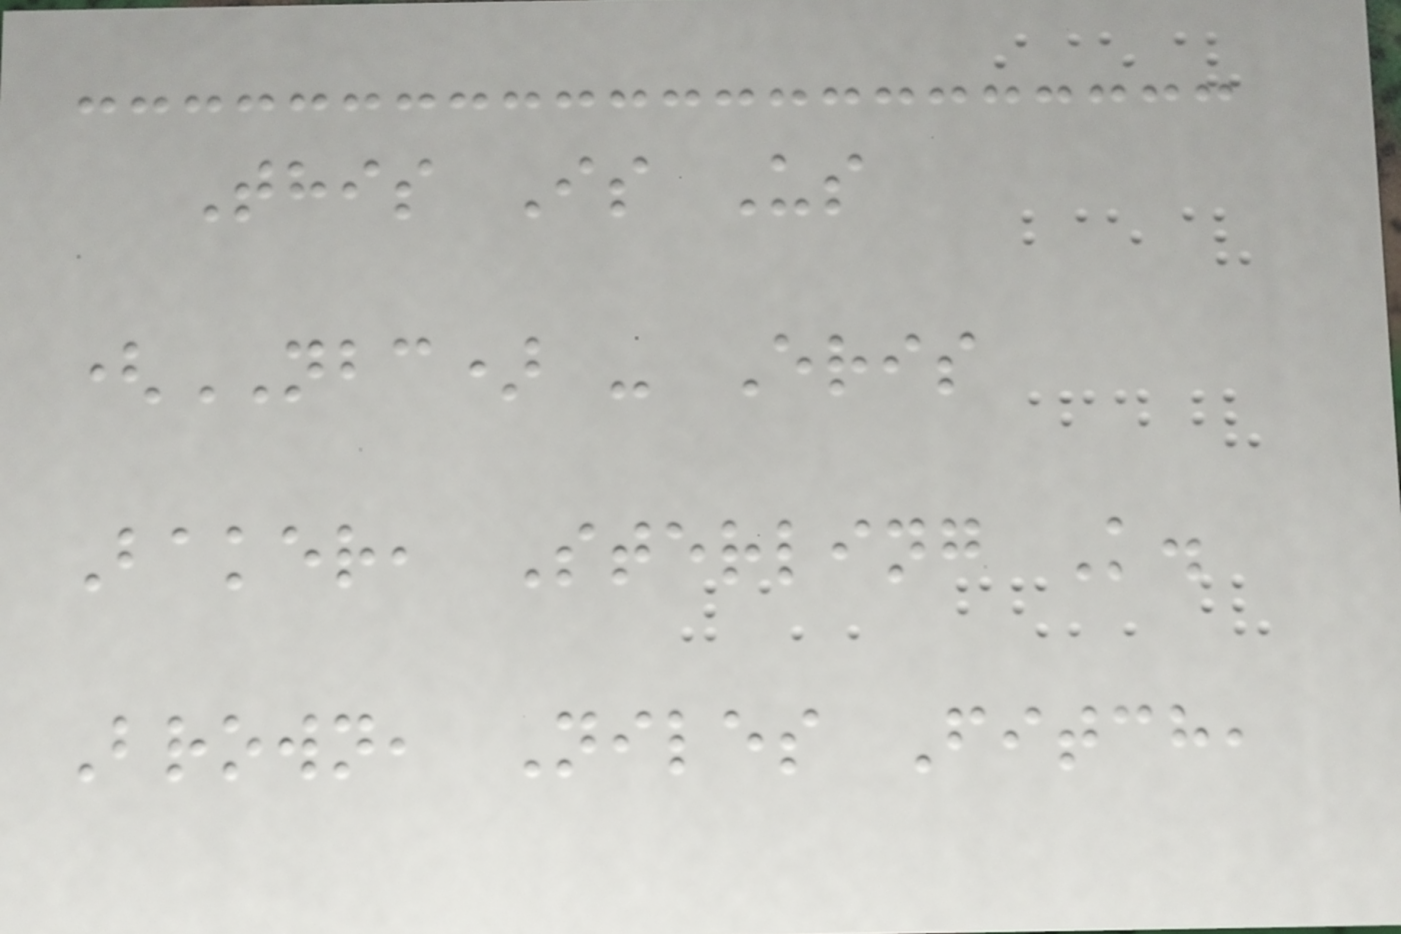This Is Us
(NBC) - Eris
Baker, Sterling K.
Brown, Niles Fitch,
